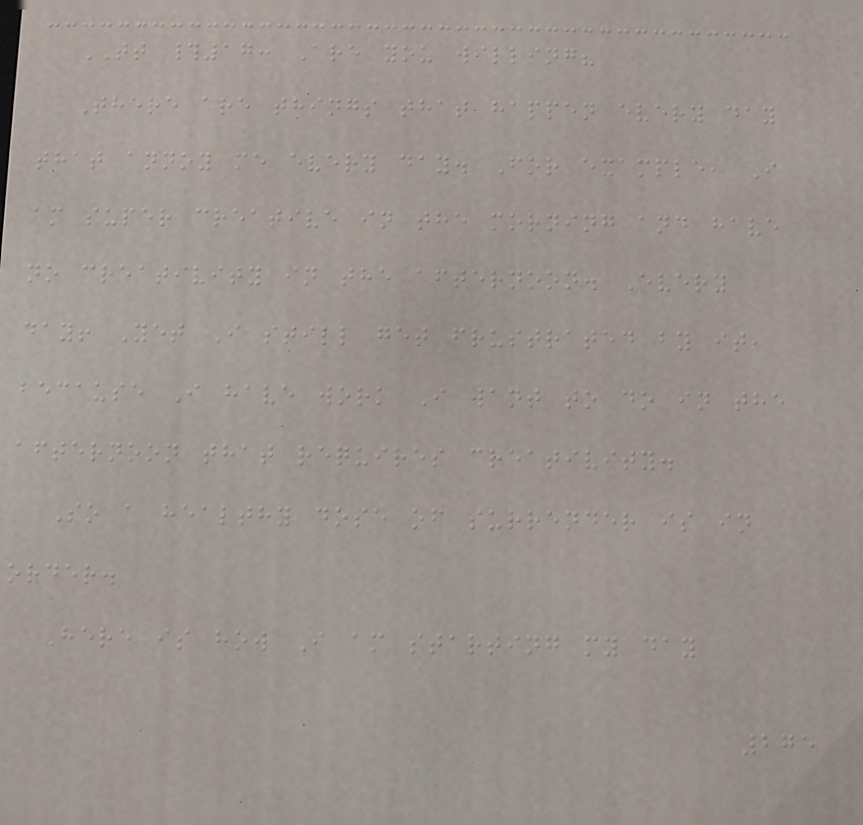TT #17: Are you willing?
There are things that happen every day
that annoy me every day. For example, I
am super creative in the morning and have
no creativity in the afternoon. Every
day! Yet I still get frustrated by it,
because I have work I want to do in the
afternoon that requires creativity.
So a healthy dose of surrender is in
order.
Here is how I am starting my day
275
